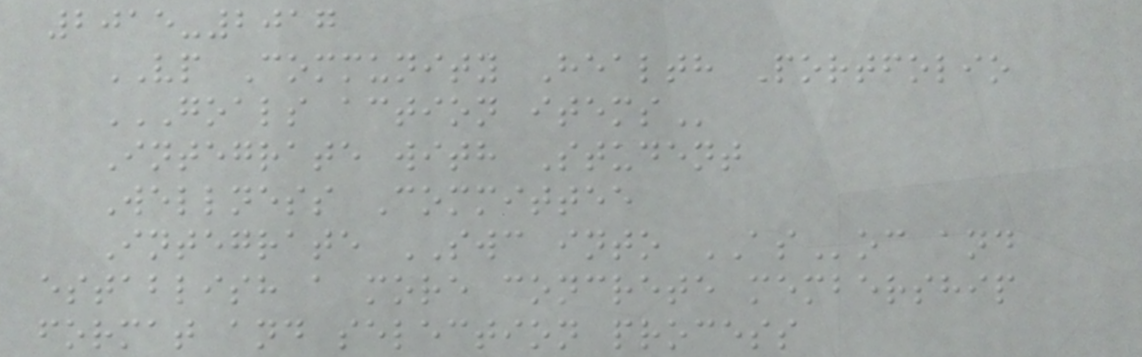2015-2017
VP Community Health Portfolio
GOALS ACTION ITEMS
Integrate with Student
Wellness Committee
Integrate SWC into ASoc and
establish a more concrete membership
format and selection process
